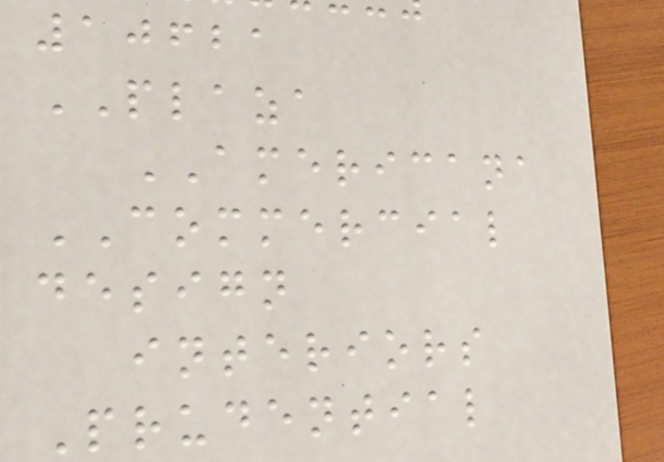10621
PLAZA
AMERICANA
COMMERCIAL
design
interiors
Prudential
